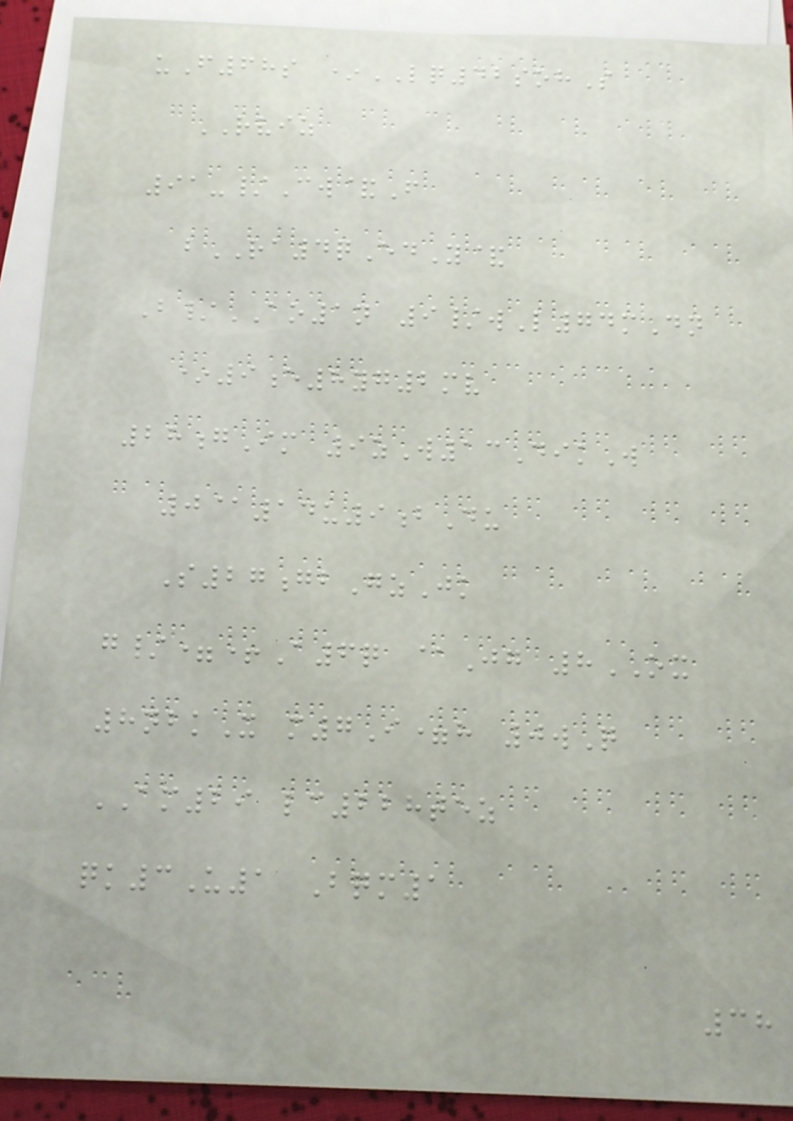uF68s *LQ42sohS
RVIZ
91-/Cw&F
bRA4qEdY&
B/AO1n 9/wL74mDn
*9e8yg2mv
28gIm 9zW13DikW
0@14u9bDu
S27gbGzJk
g/=+A6q @Jg 8OX
8nbkX m7I=h 0wQ
AM29 lc228tez
qk3U1 Bqm1
38
